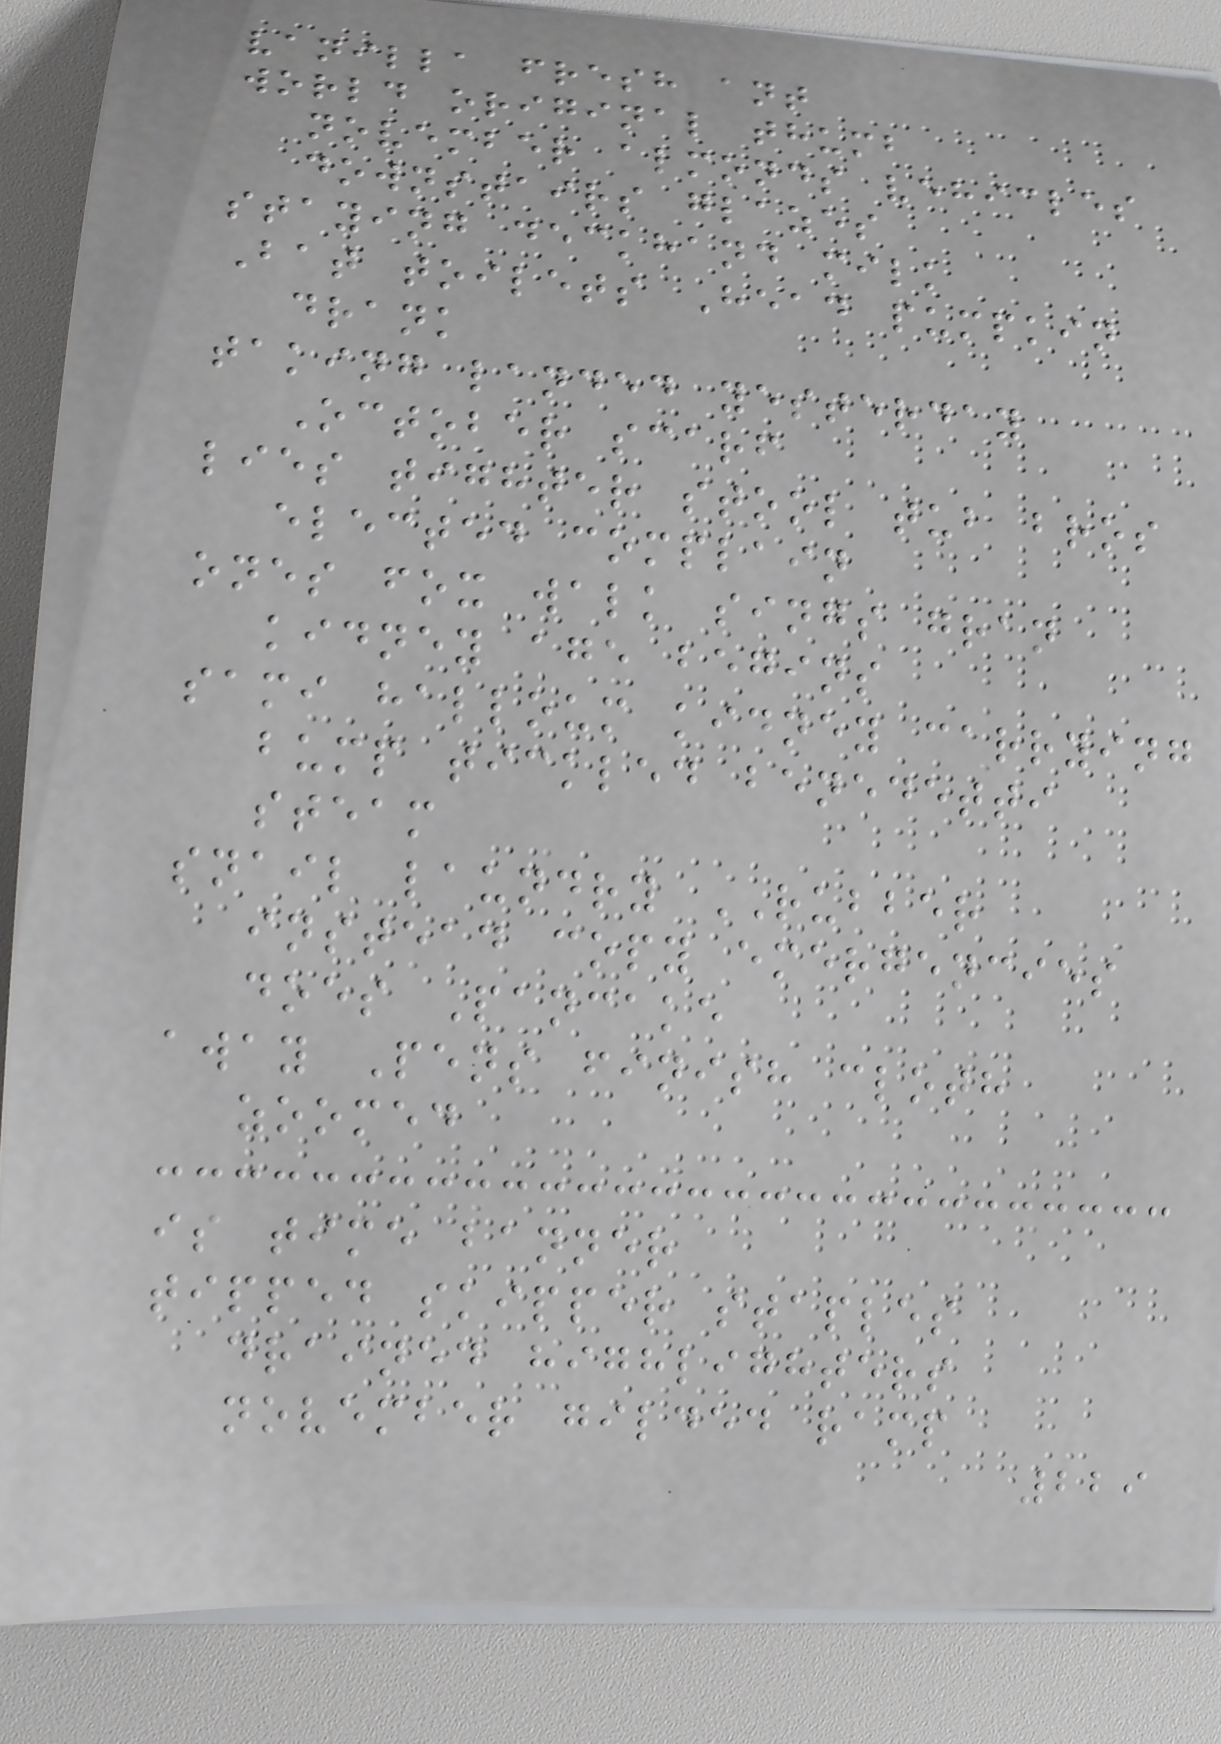vanilla fresh ant
world original thumb
november almonds vehicles
downstairs glazes
staying deckhand milk
Bat toilets Head pumpkin
drank
taking landed yesterday
October scarf
lies tighter stool tub bros
elected complain
ones fox walk sings gran
kidney age begins
sami halloum kidney carrying
bump tickled benedetti
steam
snail laundry RUBBER
instead copy emergencies
does Pancake
away Pens finish cloth
zoomed
is time banner
tipped skipper staples
drained highlighters
november gilded ramp
229
